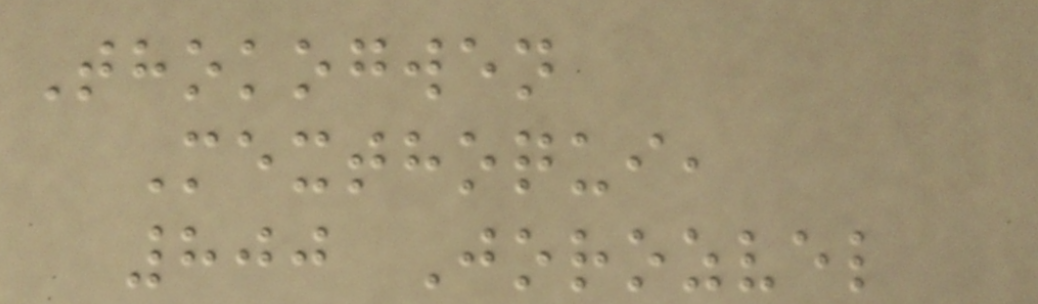Thokogwen
Mexthoqui,
800 Jorozvel
